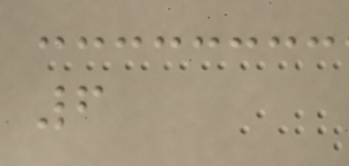6
